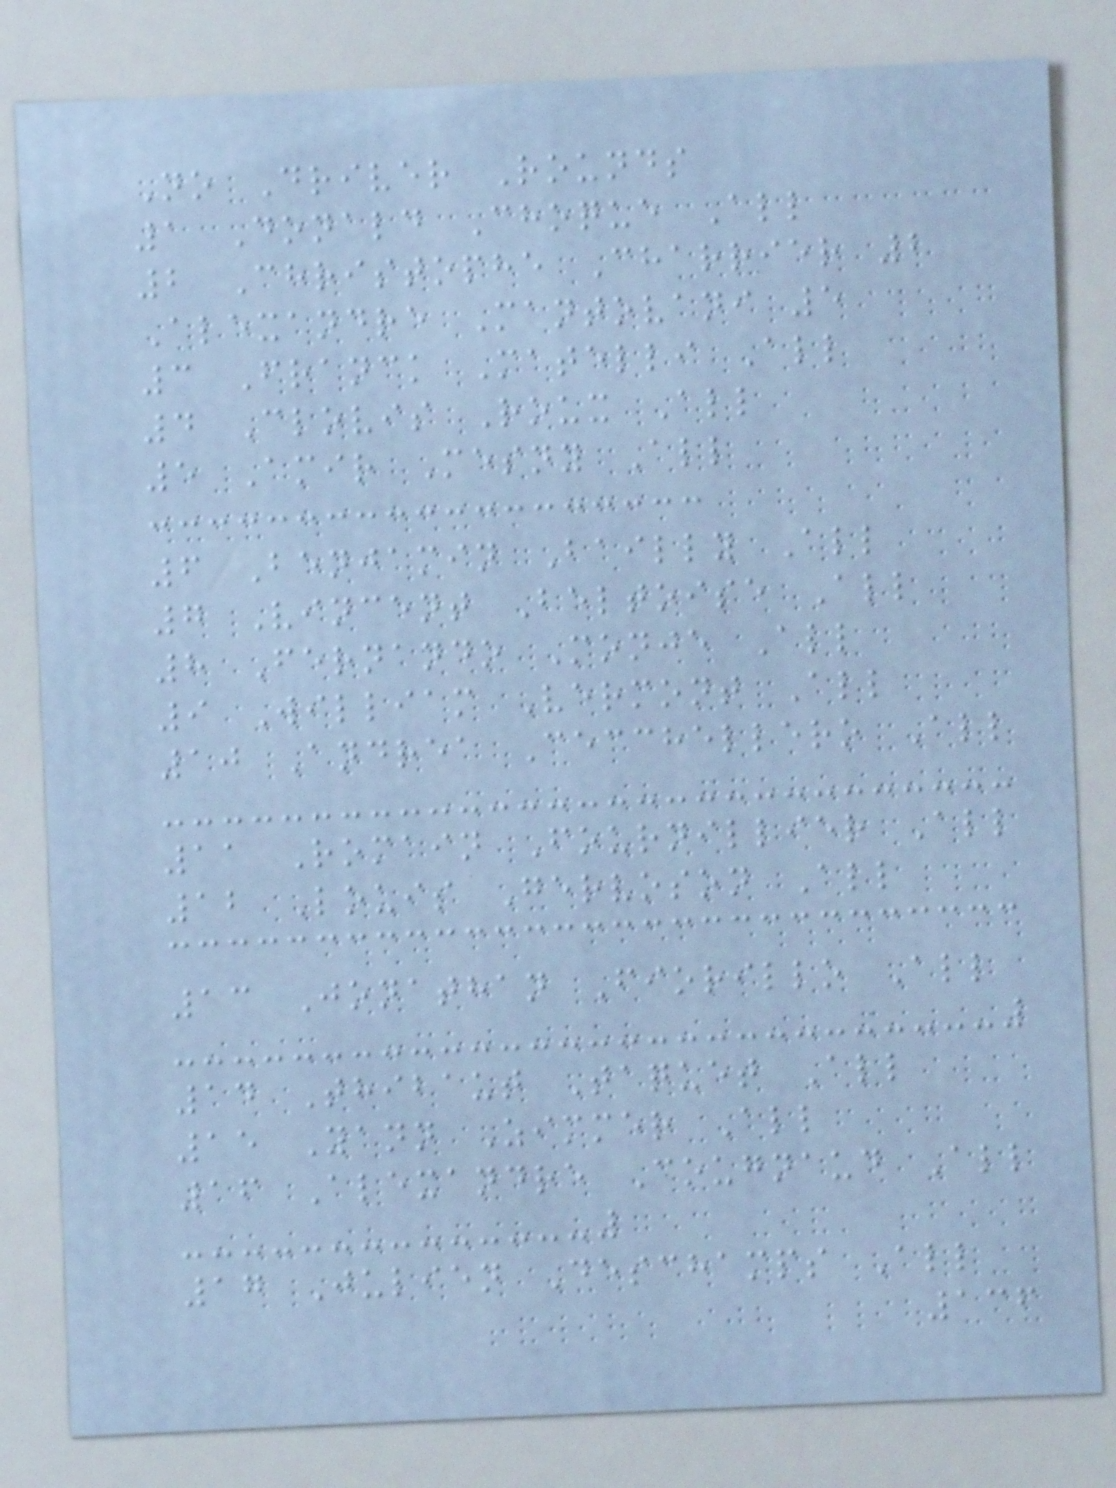No Driver Rounds
1 Donald Choque All
2 Christophe Charrier 2
Alexandre Mantovani 5
3 Franck Matelli All
4 Clovis Roux All
5 Amir Mesny All
6 Benjamin Bailly All
7 Vincent Beltoise All
8 Fernando Monje All
9 William Vermont All
10 Andrea Cecchellero All
11 Romain Fournillier All
12 Louis Gervoson All
13 Jonathan Fiorillo All
14 Thibaut Taquet All
15 Yann Zimmer All
16 Alexandre Cougnaud All
17 Julien Deschamps All
136
